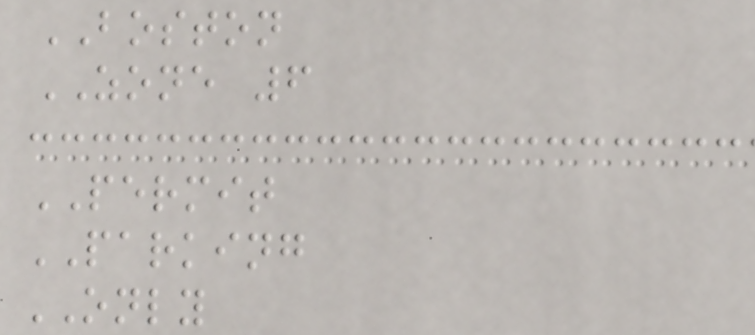BOSTON
ZONE 6
PERMIT
PARKING
ONLY
